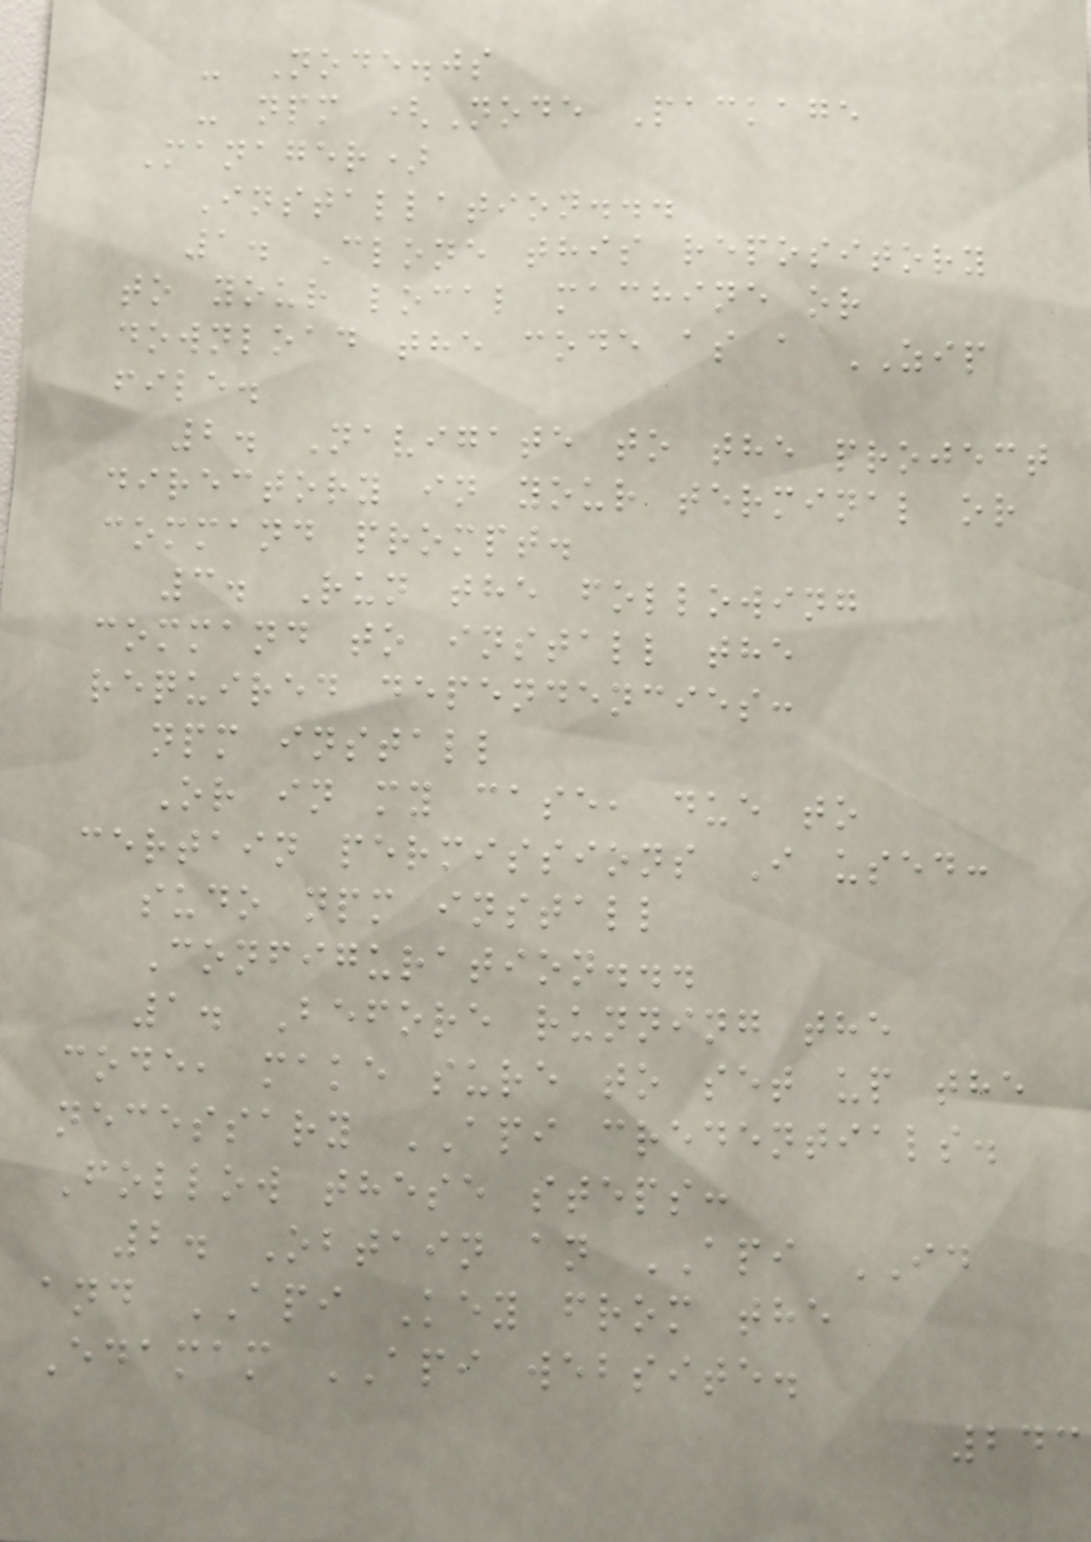- Node.js
- npm (Node Package
Manager)
Installation...
1. Clone this repository
to your local machine or
download the code as a ZIP
file.
2. Navigate to the project
directory in your terminal or
command prompt.
3. Run the following
command to install the
required dependencies:
npm install
Or in my case, due to
certain permissions I used:
sudo npm install
Configuration...
1. Before running the
code, make sure to set up the
necessary API credentials.
Follow these steps:
2. Obtain an API ID
and API Key from the
Edamam API website.
243
